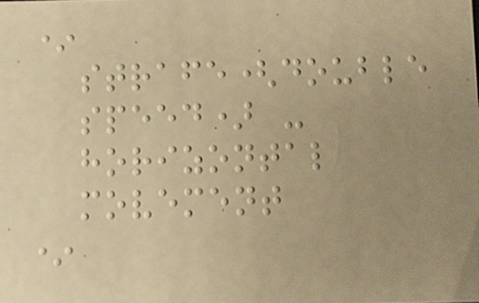*
strafe(double
speed) -
horizontal
movement
*
